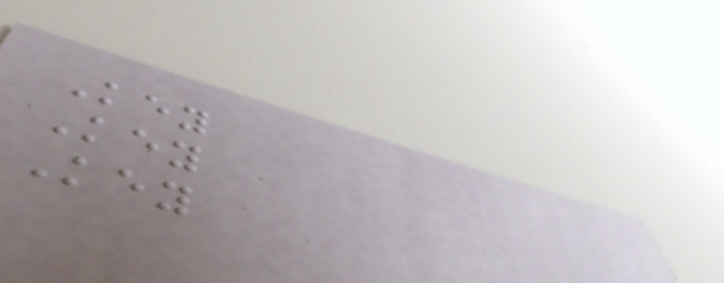Key
Key
Key
